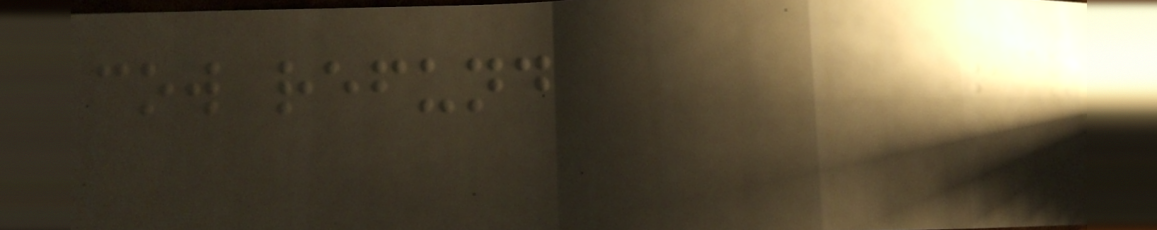cow refund
